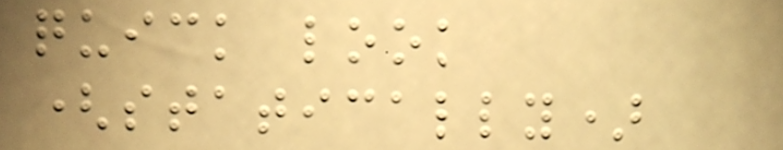quick look
(statically)
